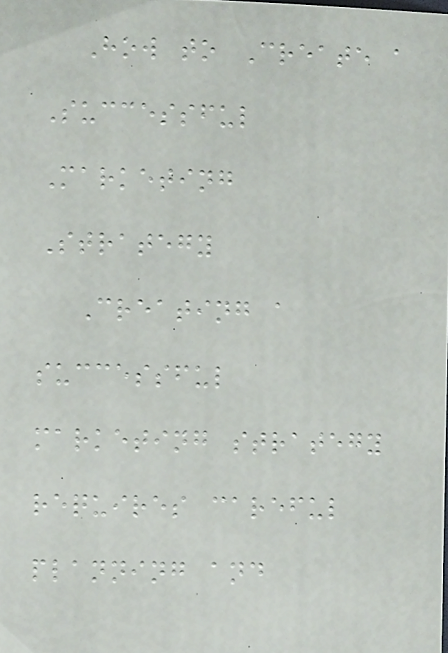How to Create a
Successful
Marketing
Strategy
Creating a
successful
marketing strategy
requires careful
planning and
